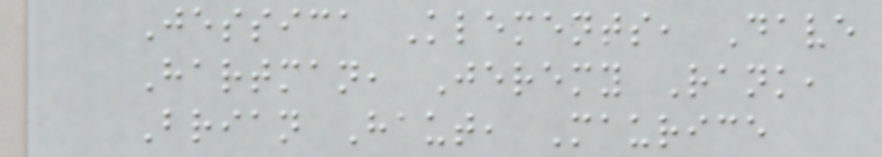Jessica Klements, Dave
Hartman, Jeremy Rank,
Brian Haut, Maurice
